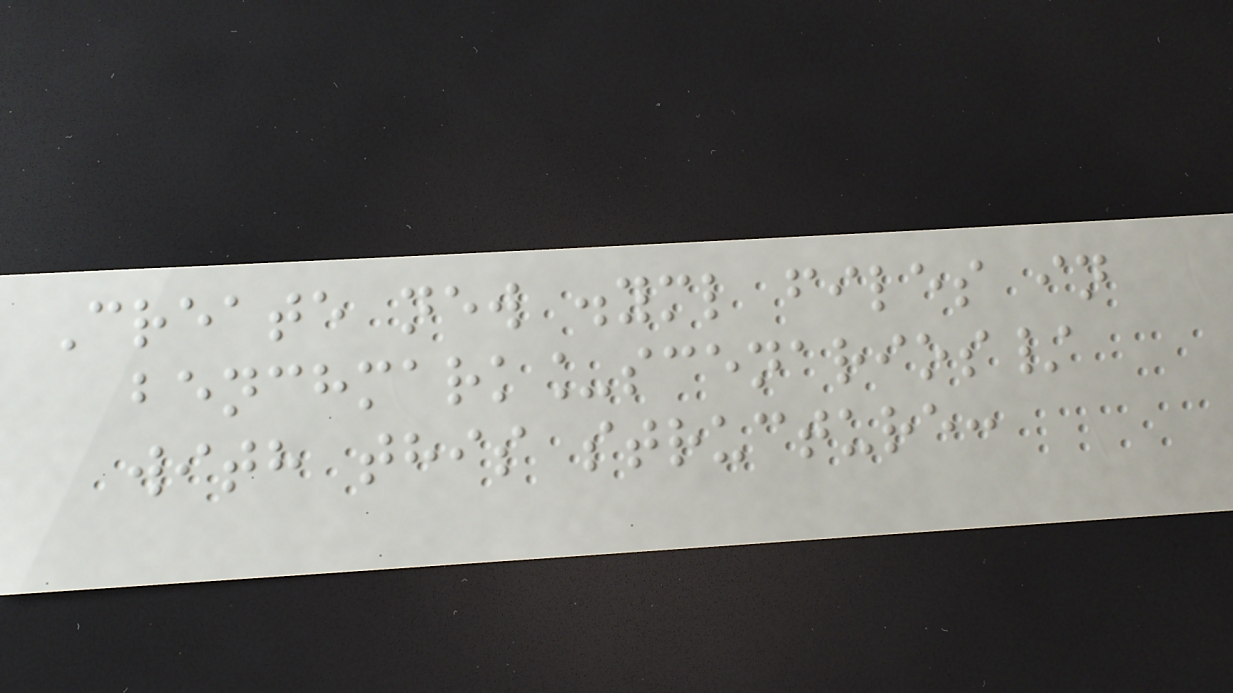Create new .yml files in
benchmark_scenarios/
with this structure:
